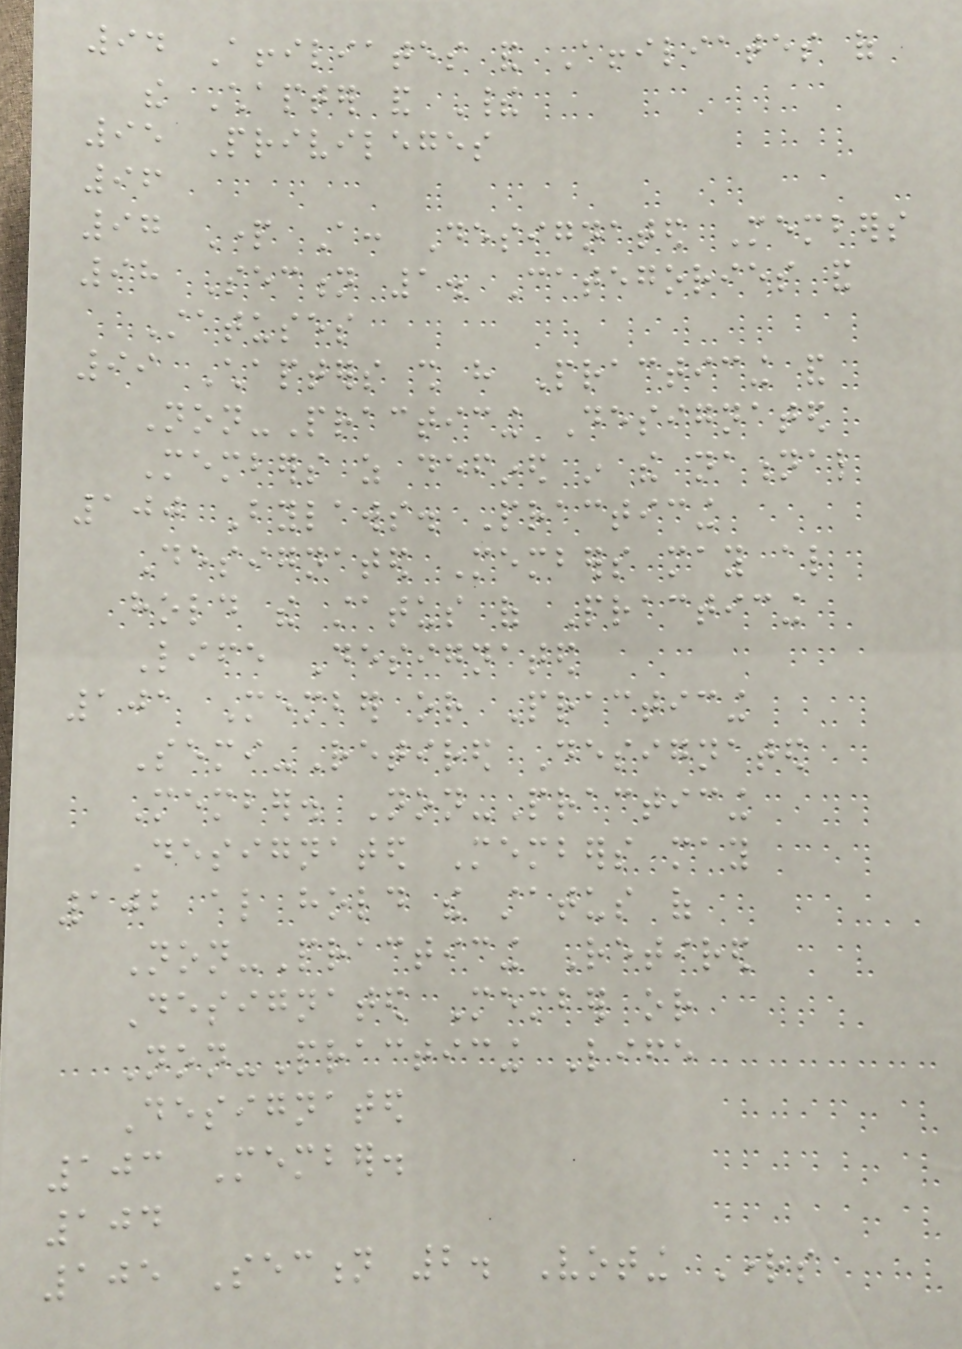94 Affiliates and Affiliates of
the Chapter and Their
95 Privileges
96
97 Part A: Designated Members
98 Section 1. Categories and
Statuses
99 Chapters shall have Practicing and
Non-Practicing Designated
Members as defined in the national
100 Bylaws. Practicing
Designated Members may also
hold the status of Practicing
Life Designated
101 Member or Practicing
Semi-Retired Designated
Member. Non-Practicing
Designated Members may
102 also hold the status of
Non-Practicing Retired
Designated Member or
Non-Practicing Life
Designated
103 Member.
104
105 Section 2. Voting Rights
